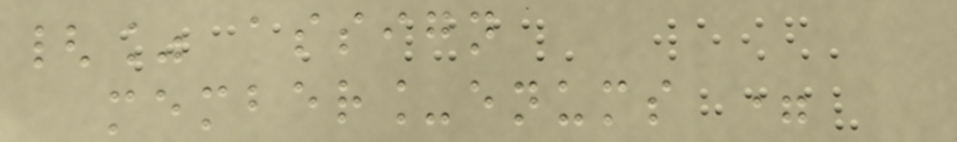{% assign
member_enums =
